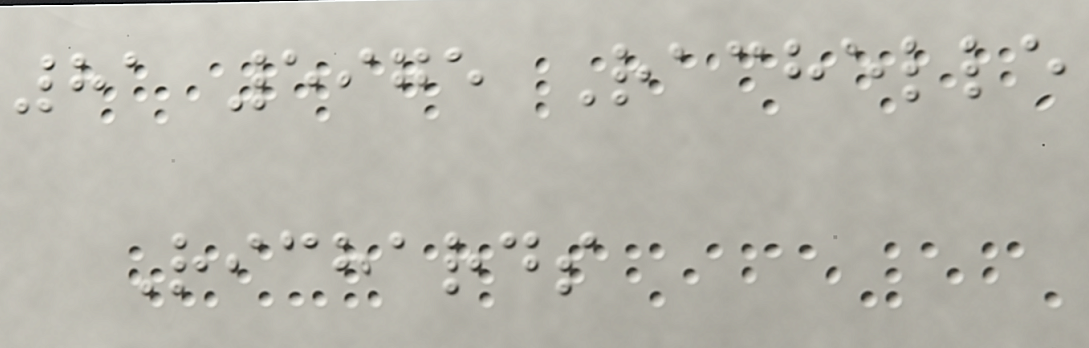81 5975 Rachelle
Richards
